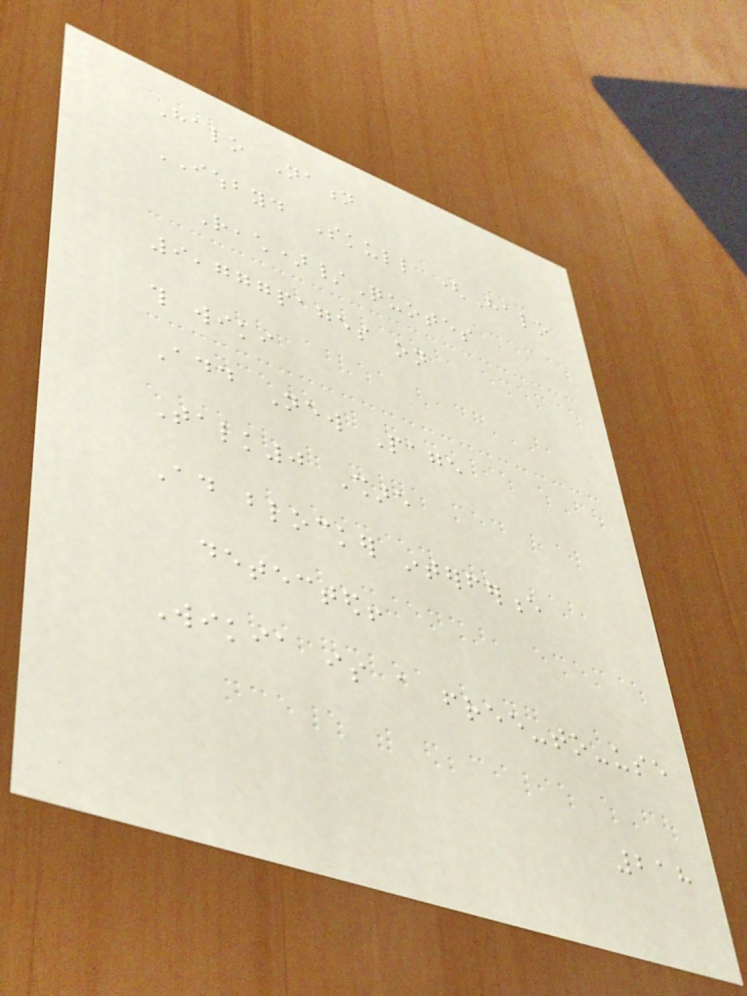Halo Nation
IWHBYD Skull (Halo
Reach)/Quotes
9,777pages on
this wiki
Add New Page
Talk0 Share
Ad blocker interference
detected!
Wikia is a free-to-use
218
